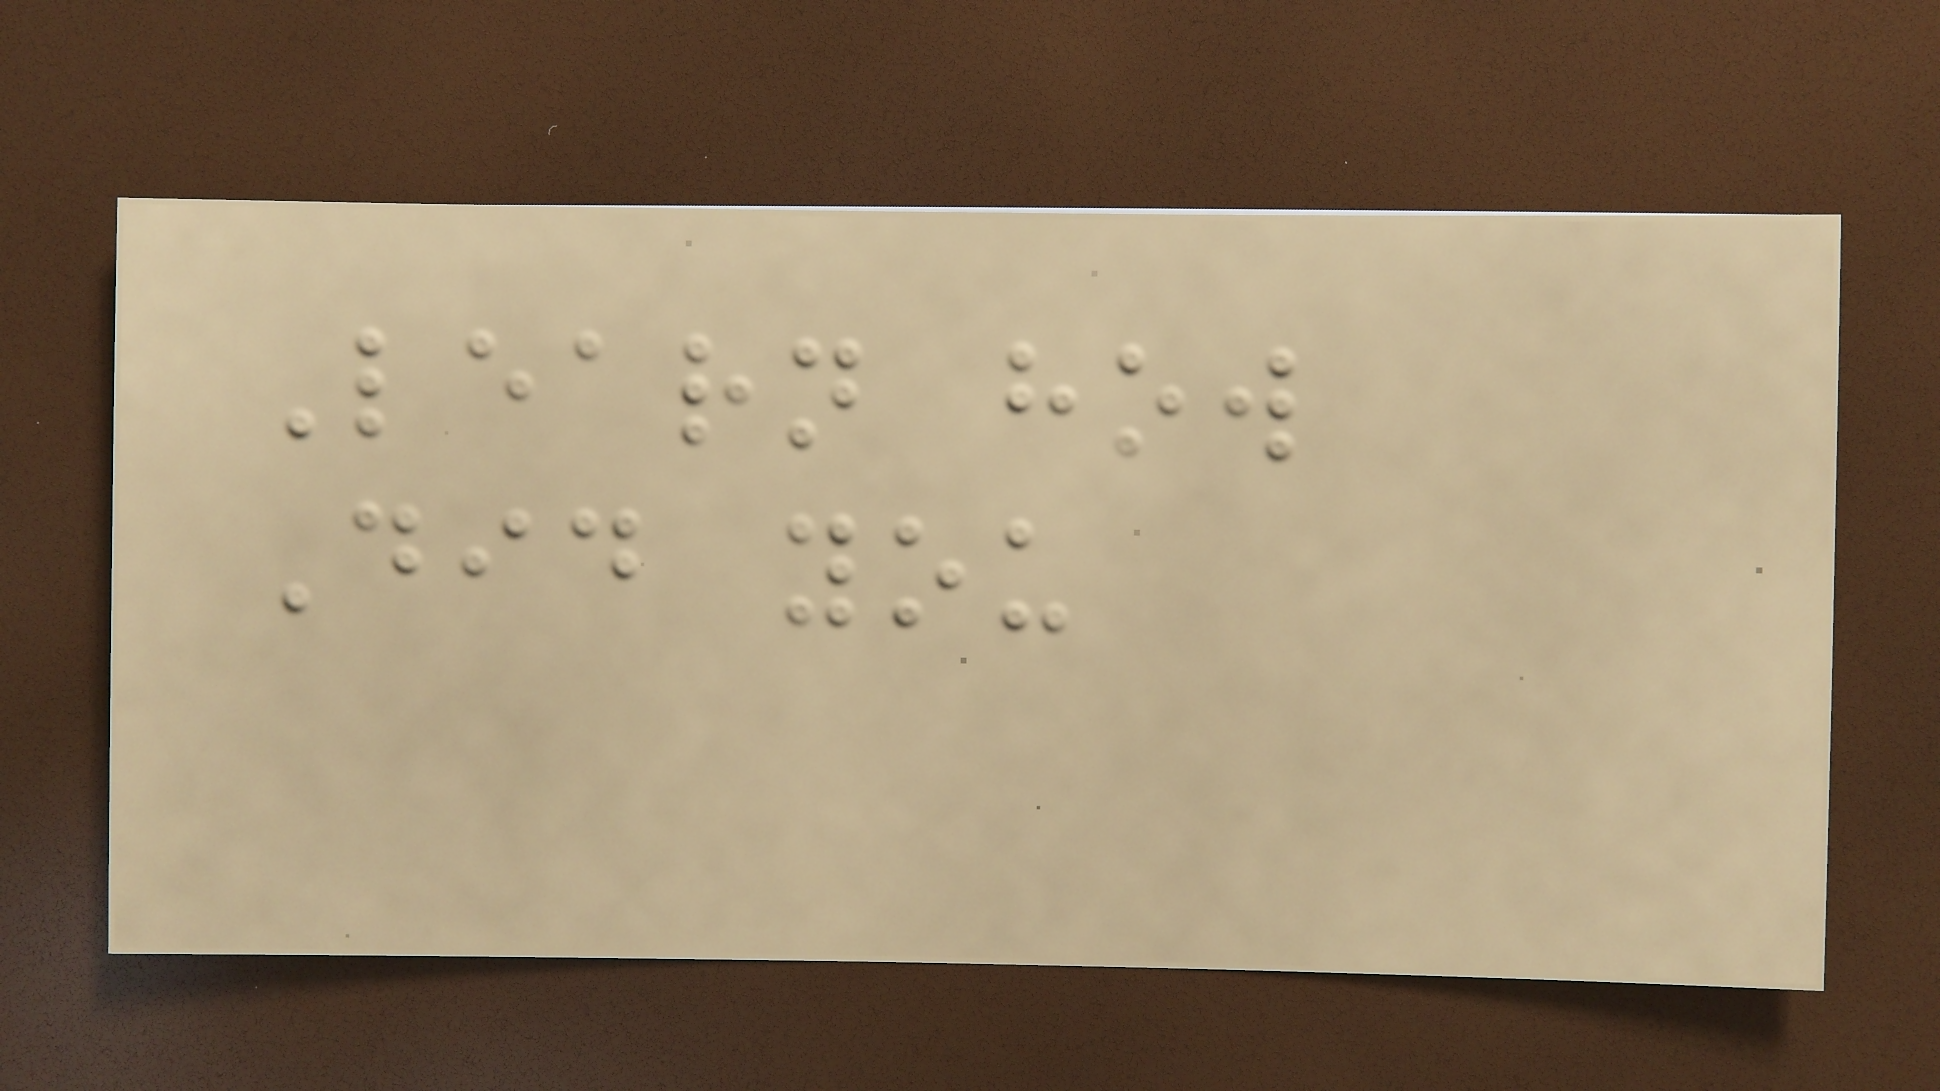Learn how
Did you
